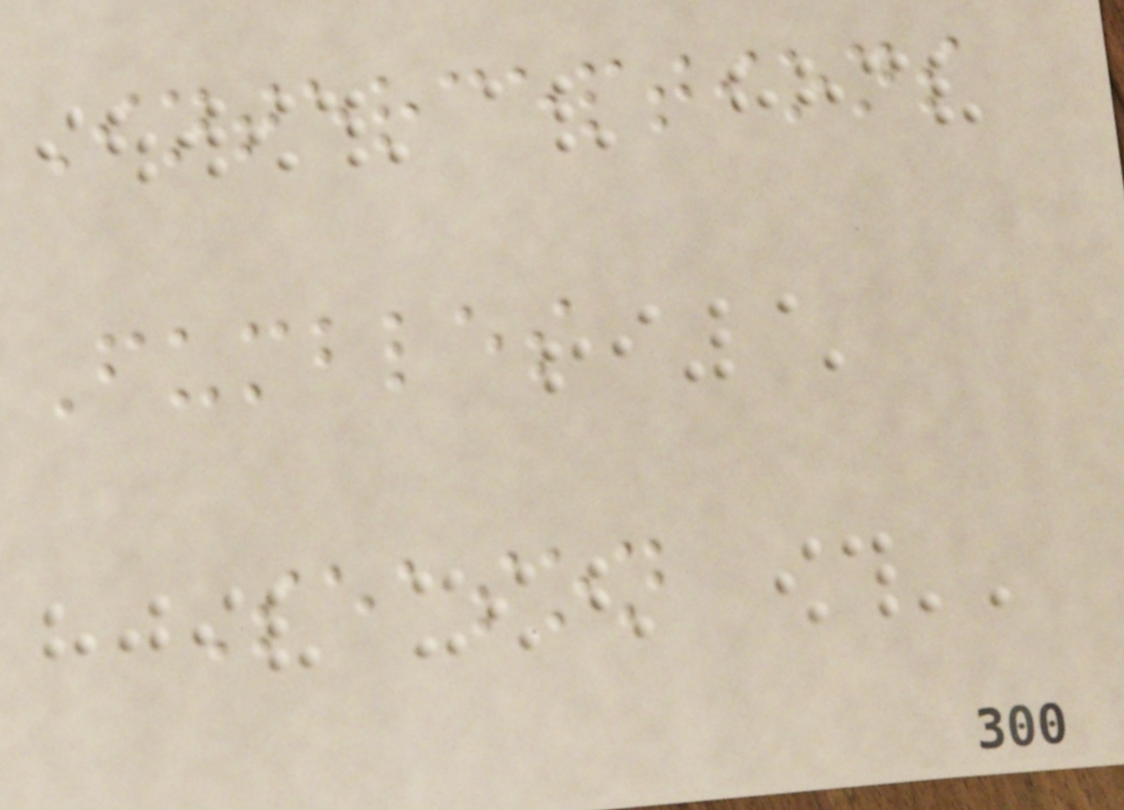Interceptions
Fumbles
Season
